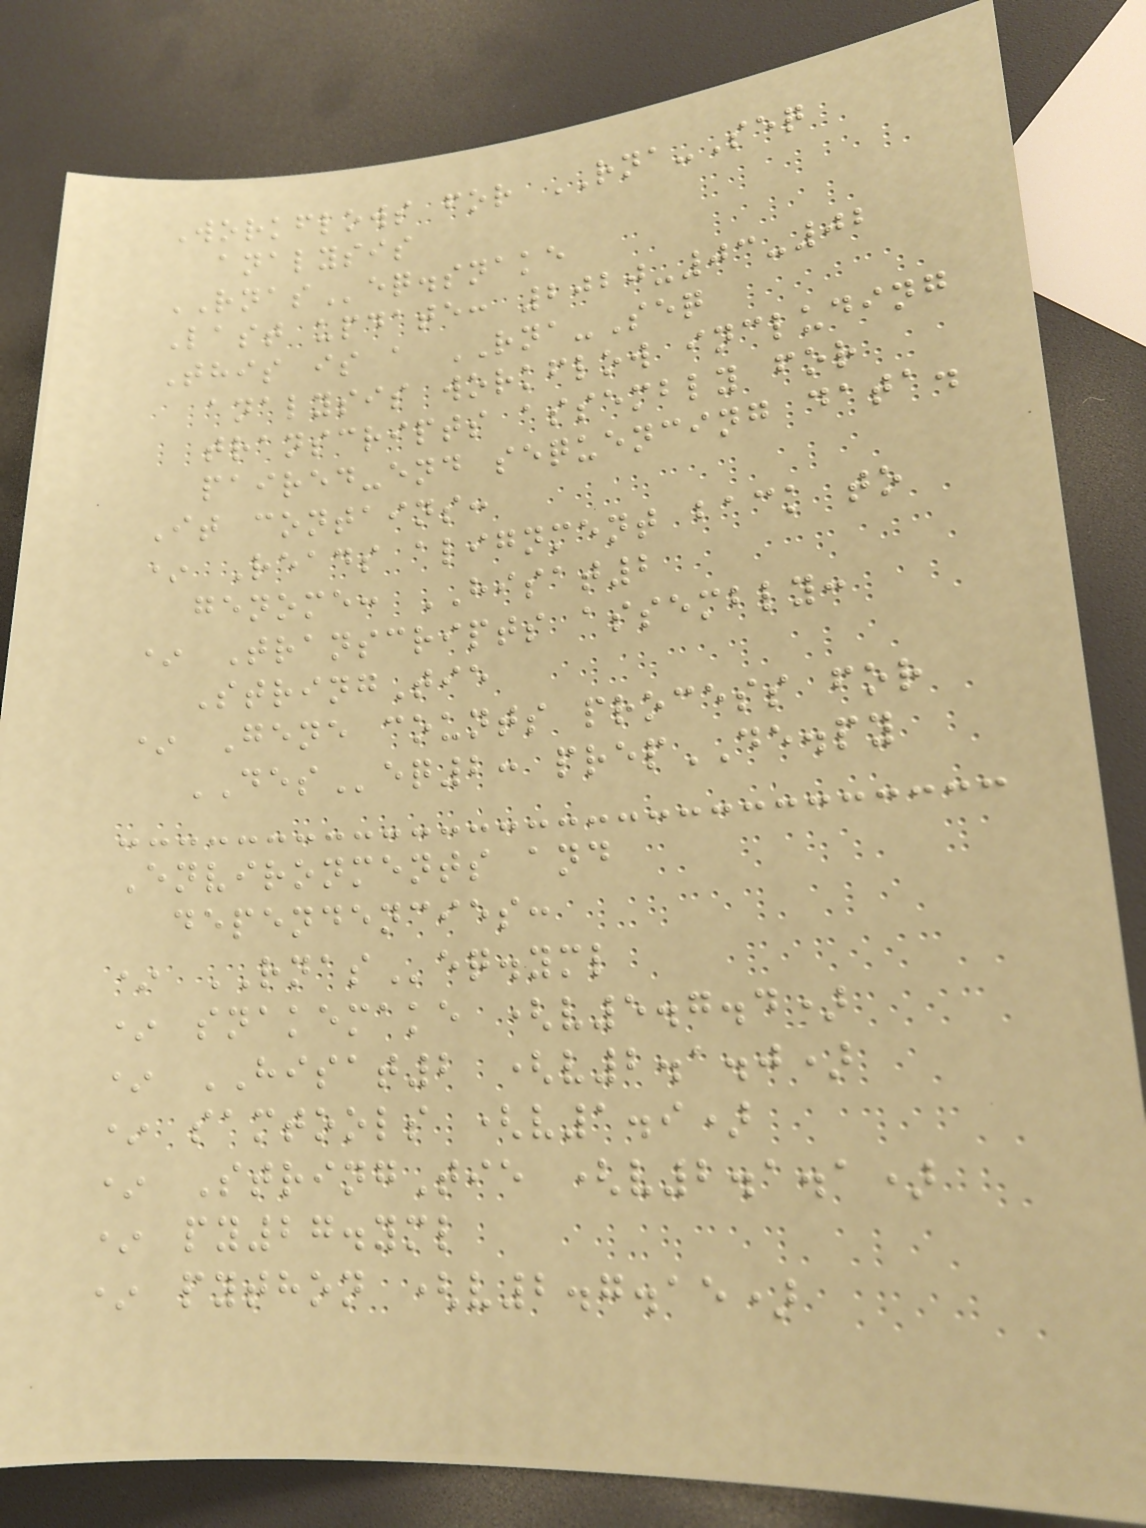Workflows for RNA-Seq
analysis
RNASeq.snake
Last update: 2020-03-02
This is a RNA-Seq
analysis workflow including
transcripts assembly for
paired-end sequencing data.
It contains:
* Reads alignment back to
genome: HISAT2
* Transcripts assembly:
StringTie
* Gene counts process for
DESeq2: prepDE.py
Environments and
dependencies:
* RNASeq.yml
* snakemake (v5.7.4)
* HISAT2 (v2.1.0)
* samtools (v1.9)
* StringTie (v2.1.1)
* py27.yml
* python (v2.7.15)
